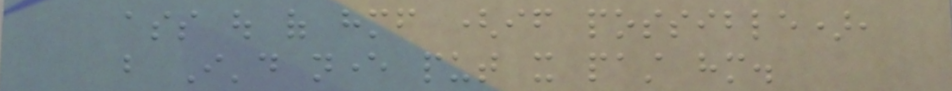ass out of himself (if possible),
but I'd never put it past him.
